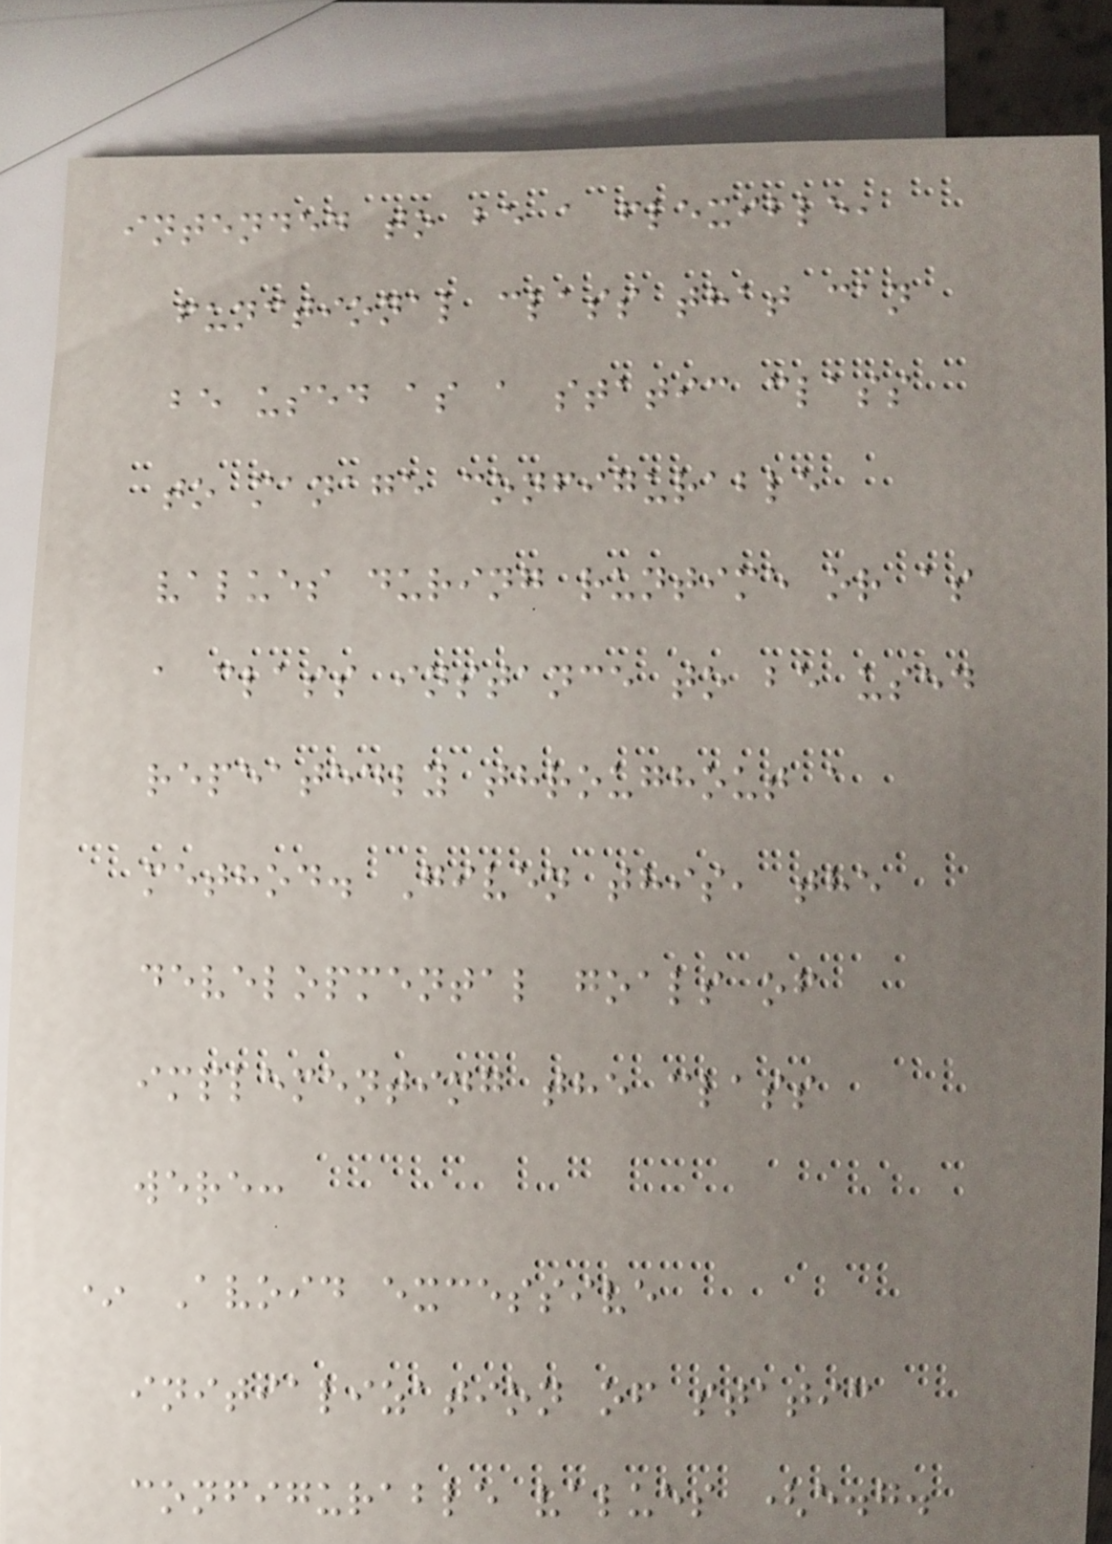intended to be a flexible,
functional class that can
be used as a static class
to manage configurable
values during runtime or as
a class instance to be used
repeatedly throughout a
method. Given this, the
developmental goals of
implementing the class
were:
* Avoid excessive
initialization of static
configurable values (e.g.
